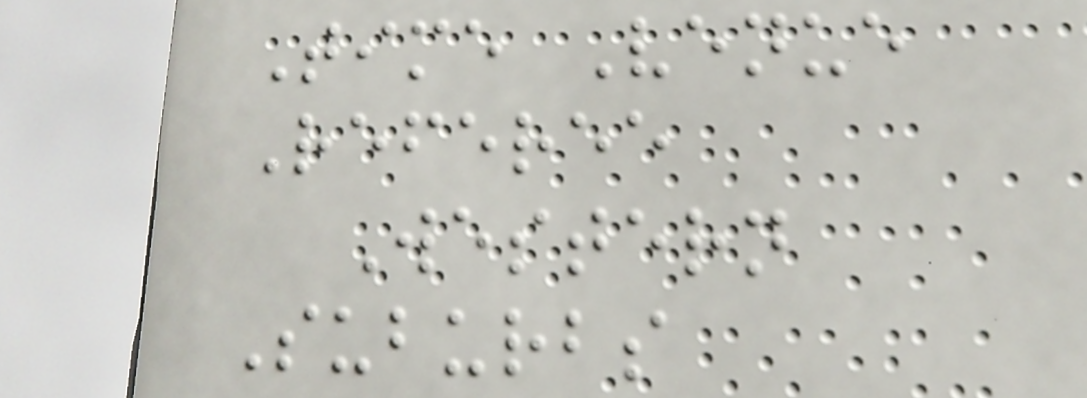Time Venue
Referee
Western
Suburbs
